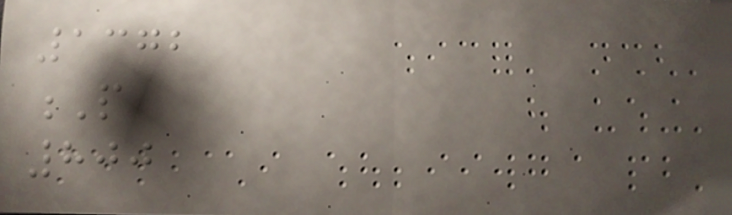1372
P
800
